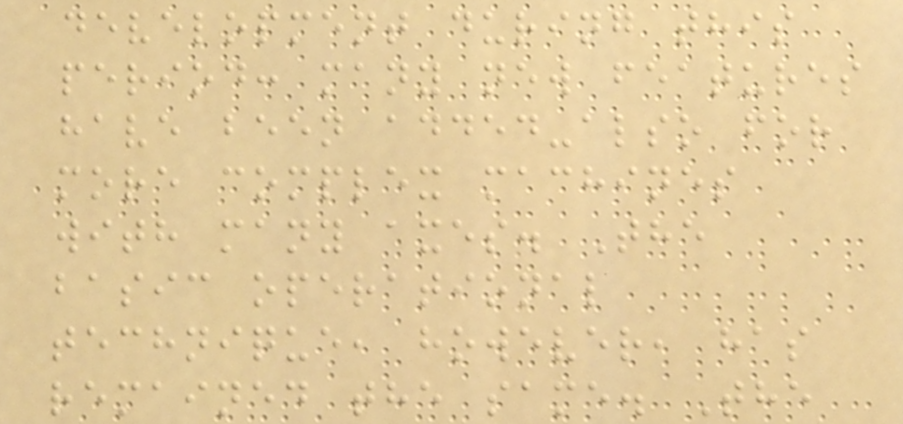development during this
period: many new features
have been added-also for
more complex machines
with many axes. The
basic operational
technique, however, has
remained the same. The
